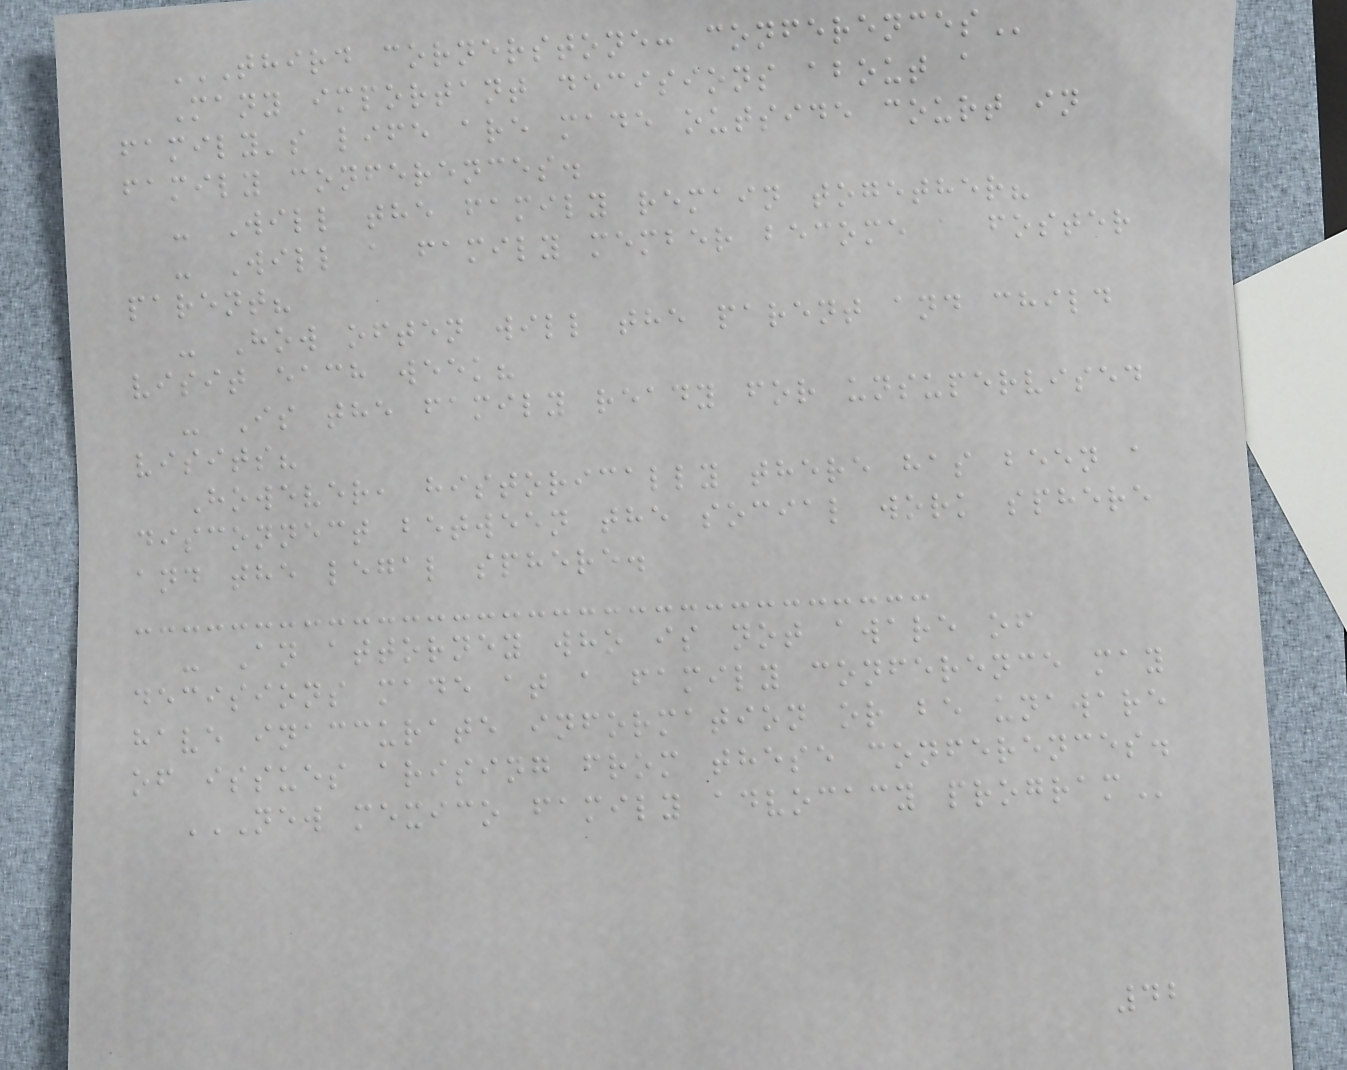THIRD CORNERSTONE: CONFERENCES
Many important decisions about a
family's life are made outside court in
family conferences.
- Will the family remain together?
- Will a family member become a foster
parent?
- How often will the parent and child
visit each week?
- Is the family ready for unsupervised
visits?
However, historically there has been a
disconnect between the social work sphere
and the legal sphere.
- An attorney who is not aware of
decisions made at a family conference may
have inaccurate information or be unaware
of issues arising from these conferences.
NEW MEXICO FAMILY ADVOCACY PROGRAM
42
